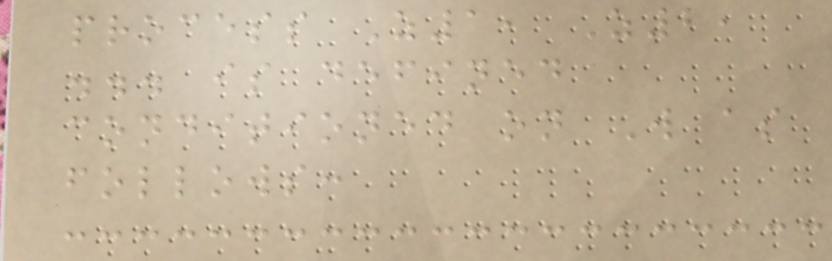process Z1, Z2,
... is defined
conditioned on W as
follows:
